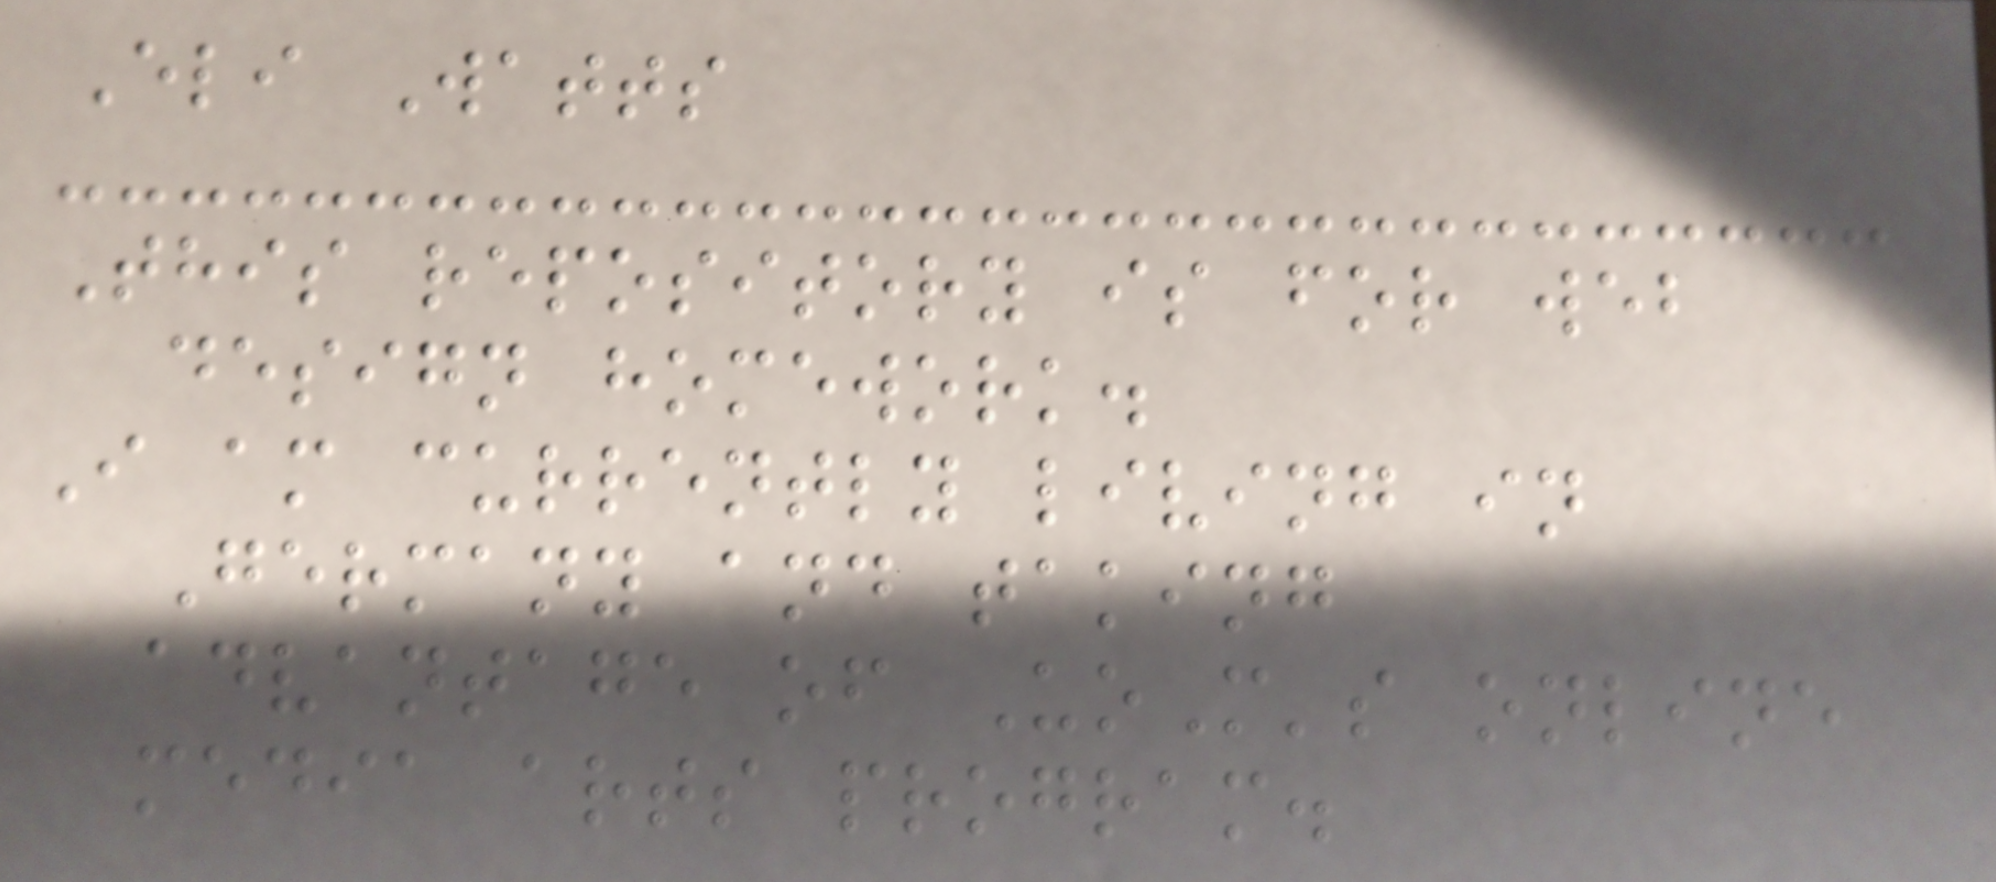Eli Watts
This repository is for web
design homework.
I am currently living in
Germany and taking
advantage of UoM's online
media arts program.
